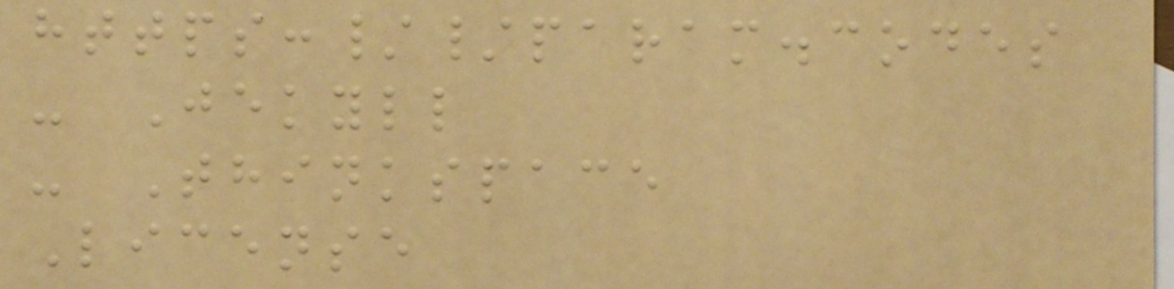https://param.codes
- Jekyll
- Thinkspace
License
